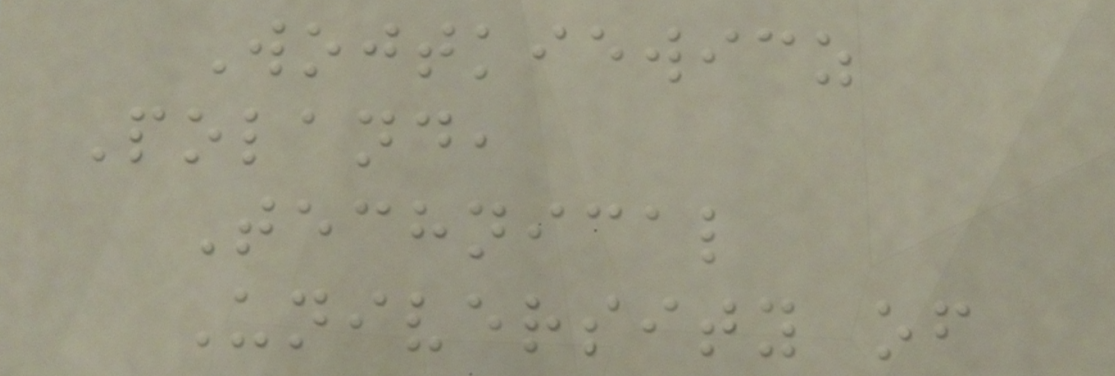Wojtkiewicz
Poland,
Technical
University of
